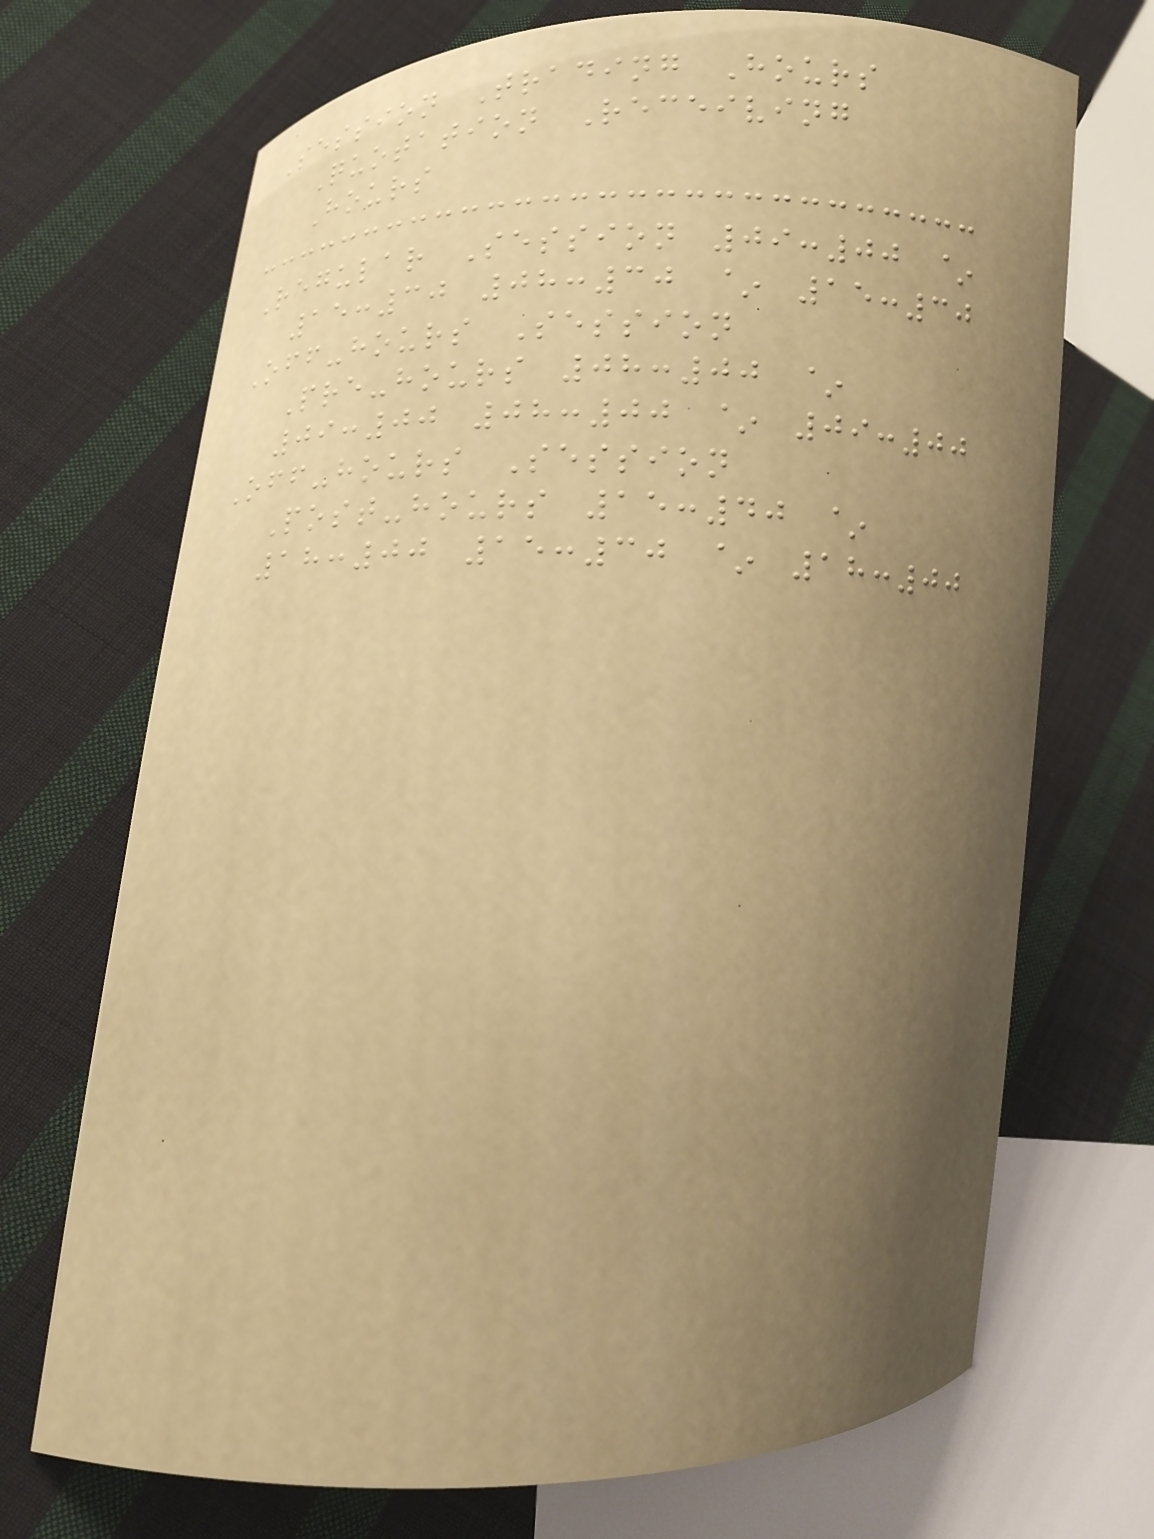Session Trading Hours
Quotation Receiving
Hours
Regular Session 09:00 ~
15:30 08:30 ~ 15:30
Off-hours Session
Pre-hours 08:00 ~
09:00 08:00 ~ 09:00
Off-hours Session
Post-hours 15:40 ~
18:00 15:30 ~ 18:00
